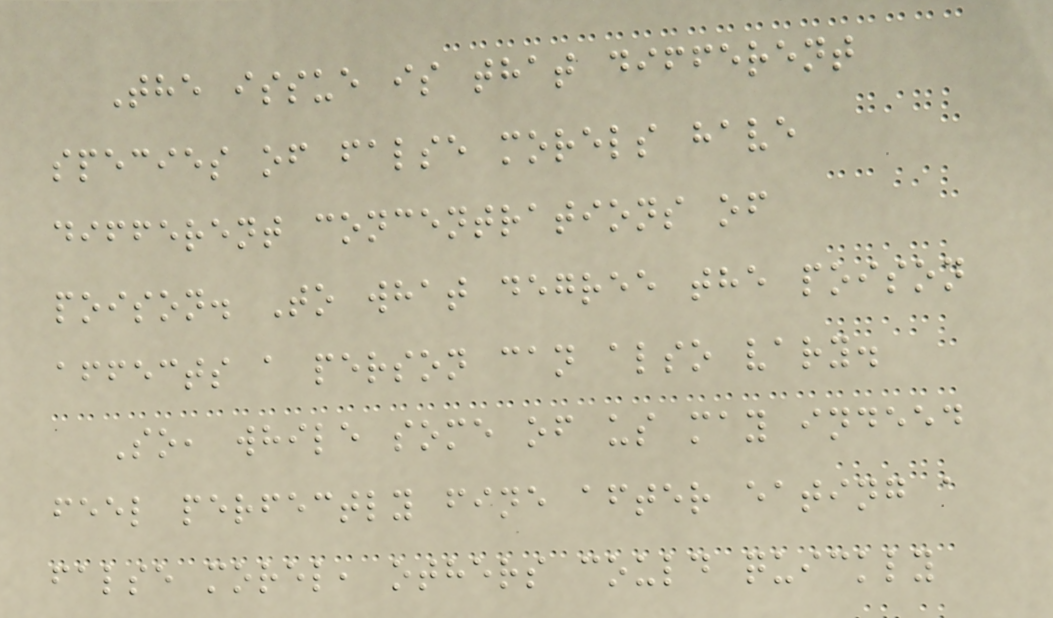The issue is that different
species of false morels have
different concentrations of
poison. To what degree the poison
affects a person can also vary.
So, while some of us may indeed
feel perfectly fine after eating a
false morel, others could quickly
